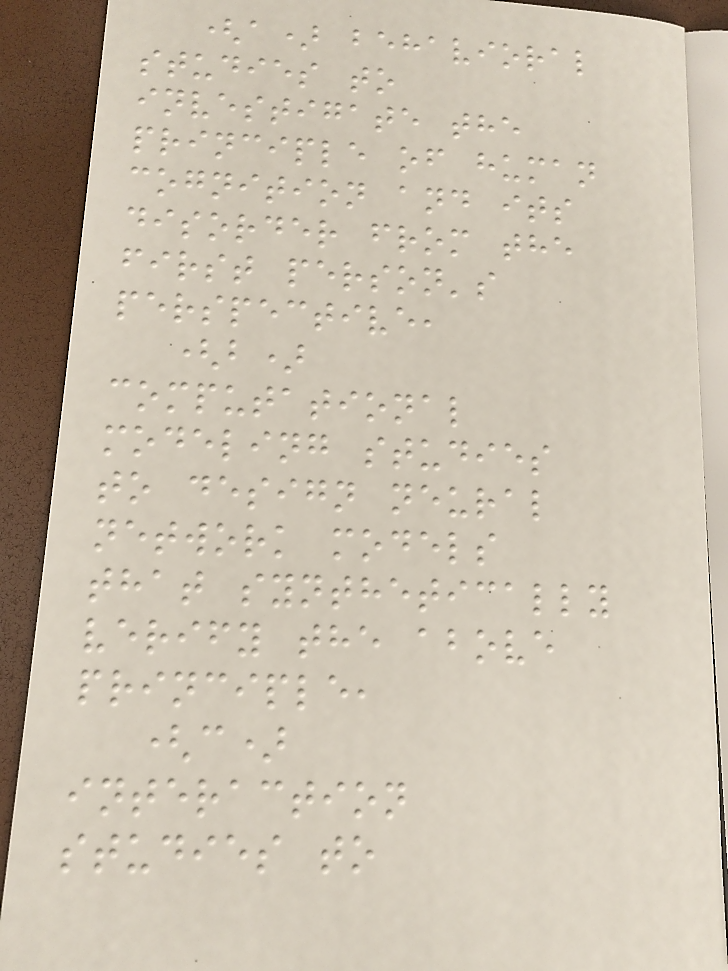(a) behavioral
studies to
investigate the
principle of human
cognition and its
disorder from the
first person's
perspective,
(b)
computational
modeling studies
to design neural
network models
that synthetically
verify the above
principle,
(c)
interaction
studies to
